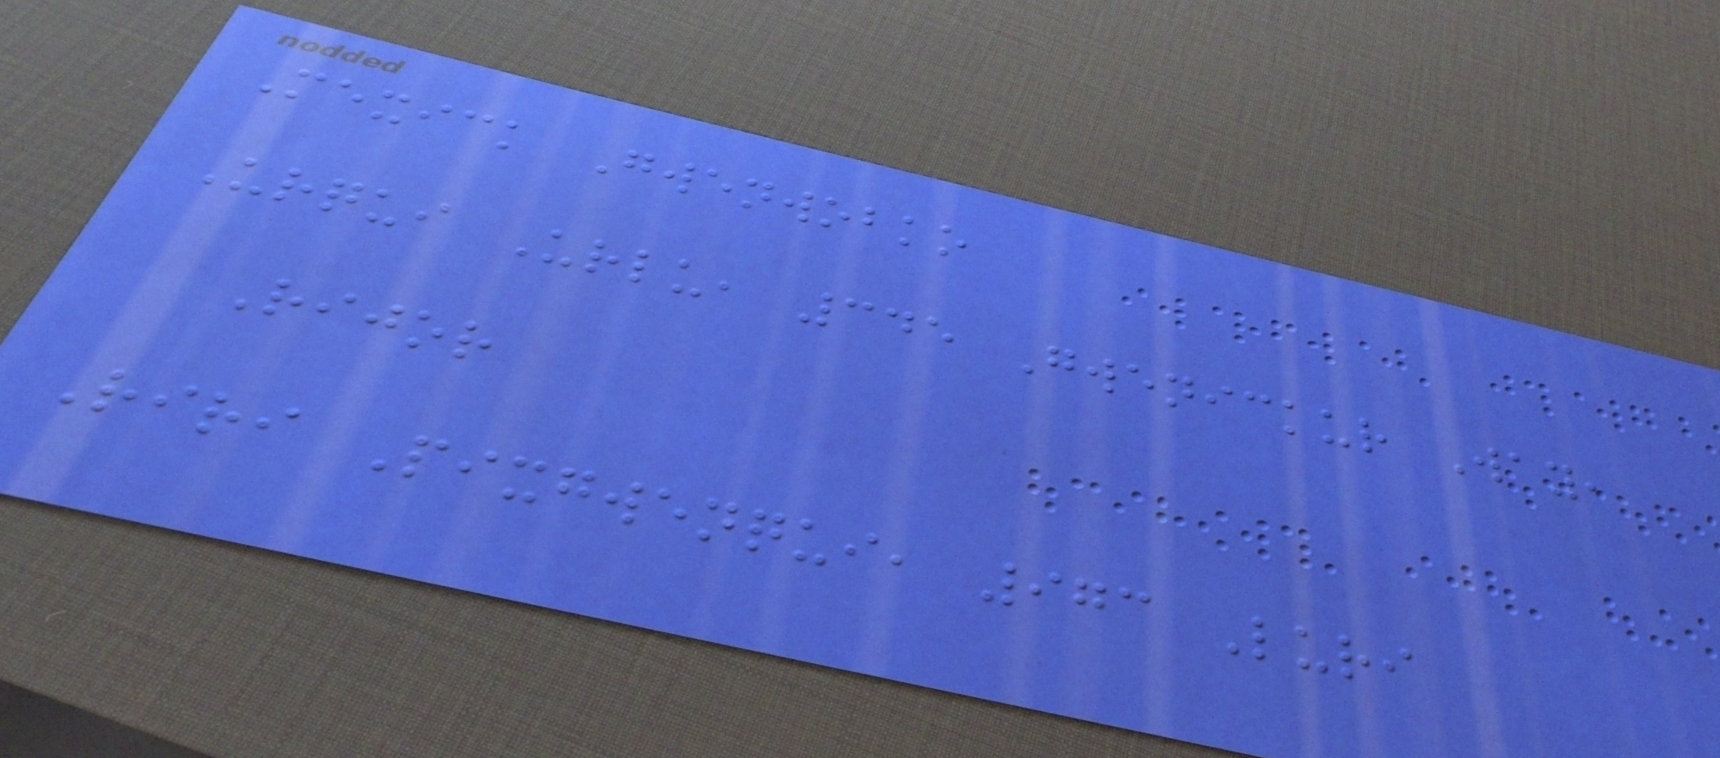Mexick Gwenwobko
Urqui Urlu, 345 Gwenickur Way,
Rijor
Riri Pixgwenqui, 973 Luri
